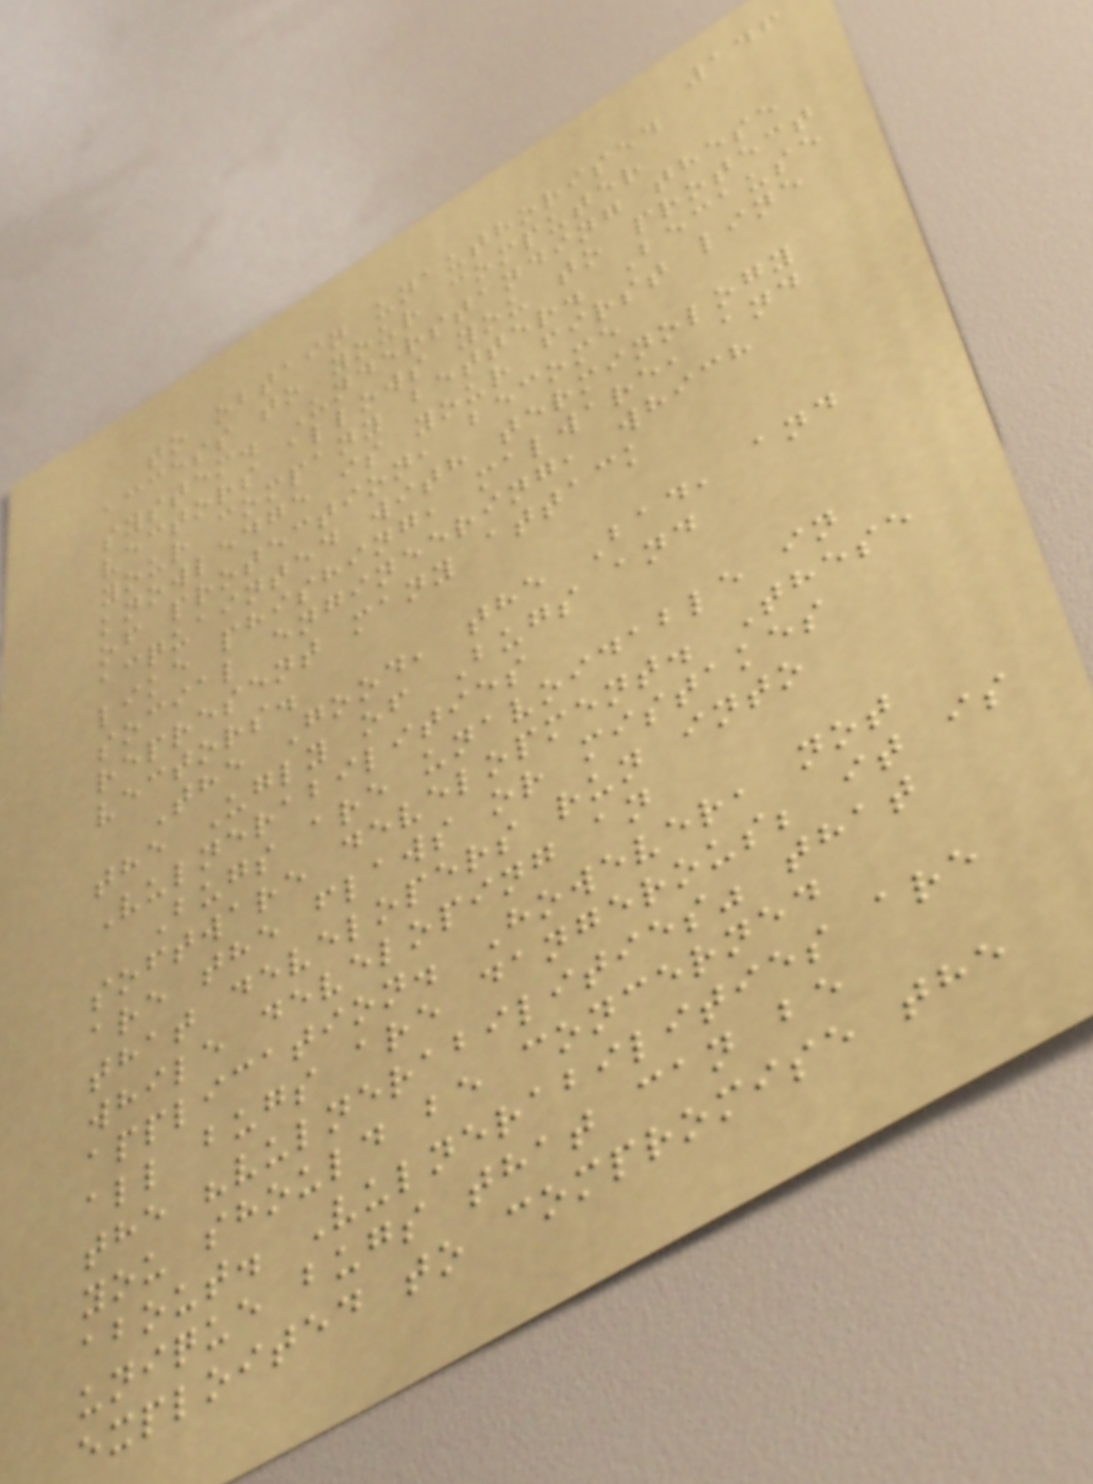146
to obtain unauthorised
access to your computer
system. Understanding these
vectors allows you to protect
your company better. Because
knowledge is your first line
of protection, become
acquainted with terminology
like phishing, malware, and
social engineering, which
represent many attack
vectors.
The Good, the Bad, and
the Ugly of Bugs and
Vulnerabilities
Bugs are unavoidable in
software development. These
are the flaws or mistakes
that developers run into
while developing an
application. However, not
all bugs are dangerous; it is
the "vulnerabilities" that
you should be concerned
about. Vulnerabilities are
unique bugs that can be
exploited to compromise the
